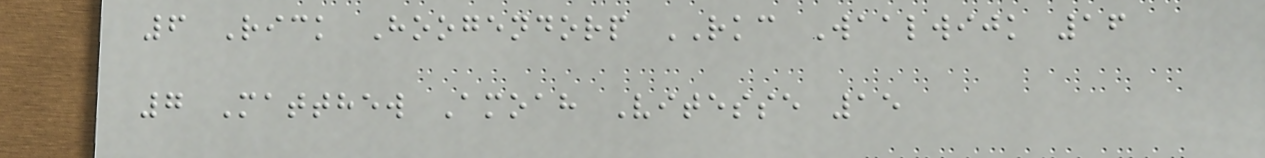6 Rick Hoogendorp RKC Waalwijk 16
7 Matthew Amoah Vitesse 15
